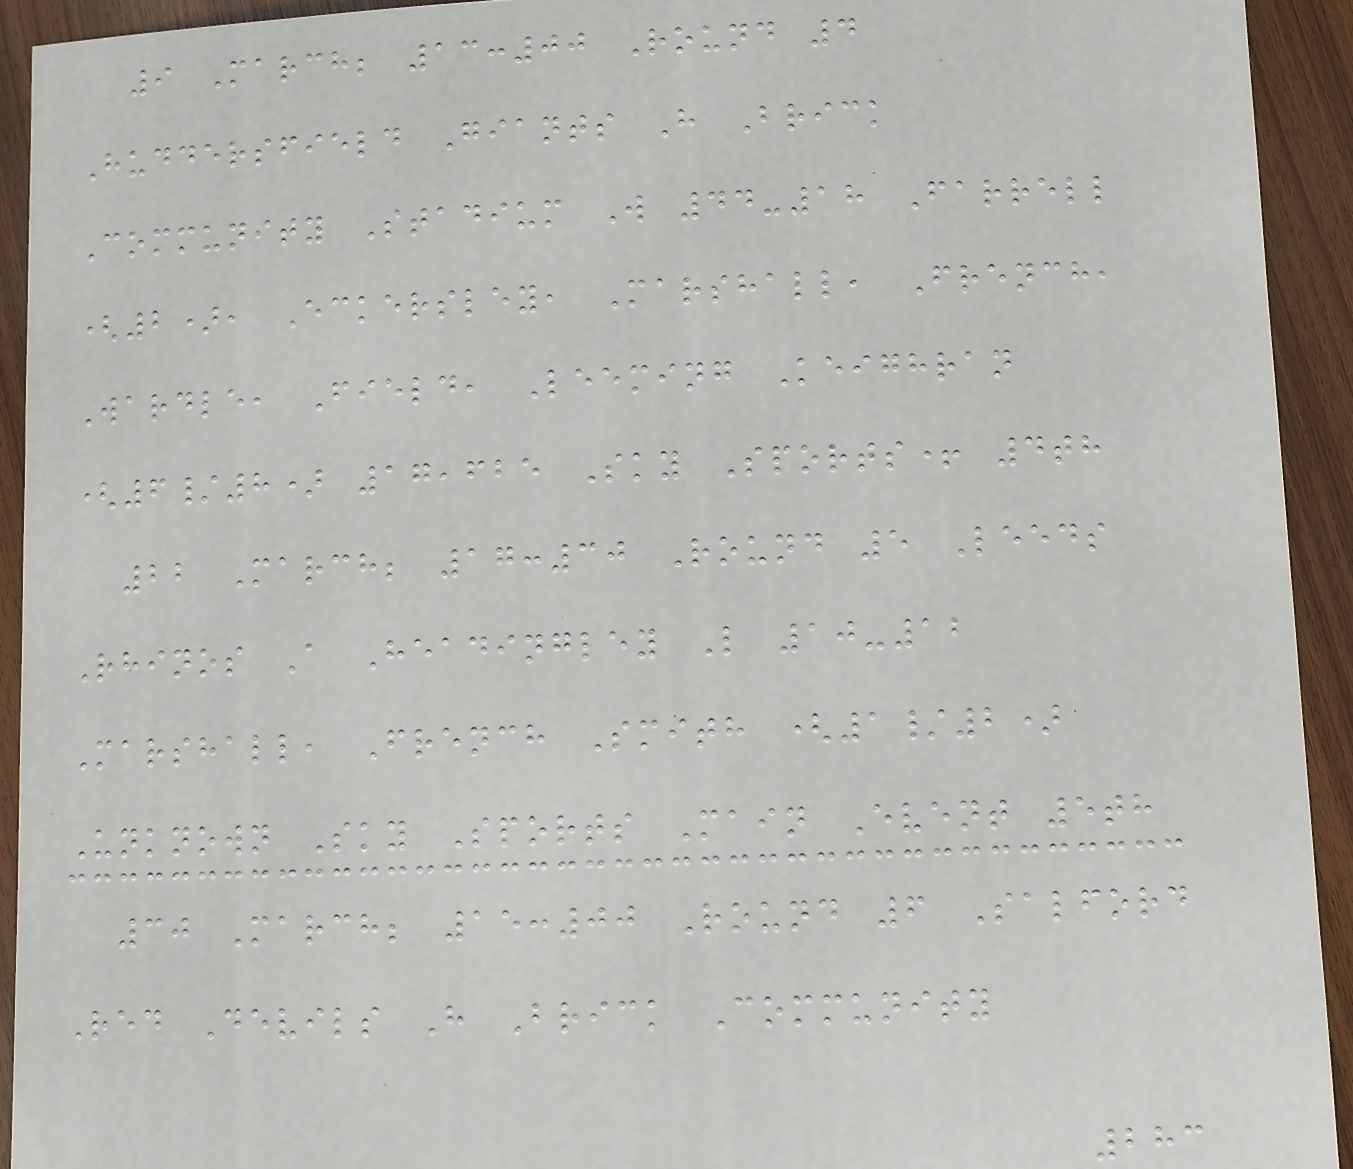9 March; 13:00 Round 4
Huddersfield Giants H Brick
Community Stadium W 44-18 Farrell
(2), Eckersley, Marshall, French,
Wardle, Field, Leeming Keighran
(6/8) 17,625 Sky Sports+ 4th
22 March; 17:30 Round 5 Leeds
Rhinos A Headingley L 10-12
Marshall, French Smith (1/2)
Unknown Sky Sports Main Event 5th
30 March; 15:00 Round 6 Salford
Red Devils H Brick Community
283
